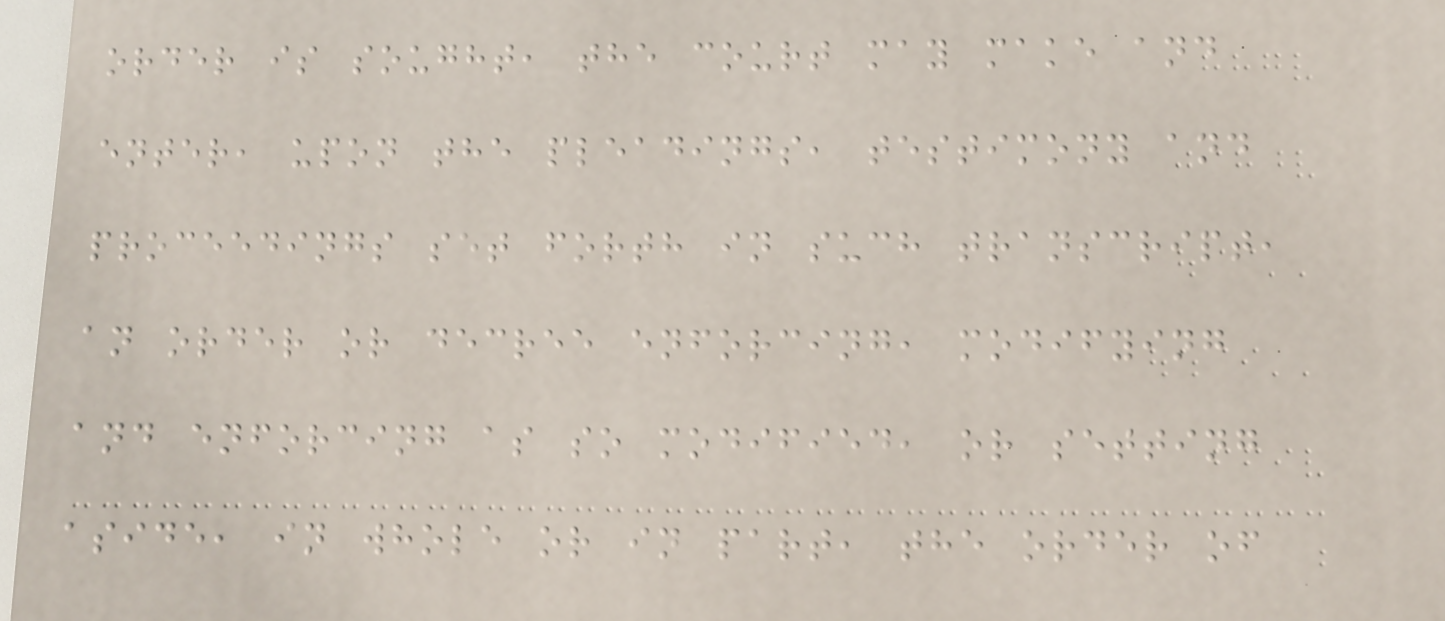order is sought, the court may make and
enter, upon the pleadings, testimony and
proceedings set forth in such transcript,
an order or decree enforcing, modifying
and enforcing as so modified, or setting
aside, in whole or in part, the order of
